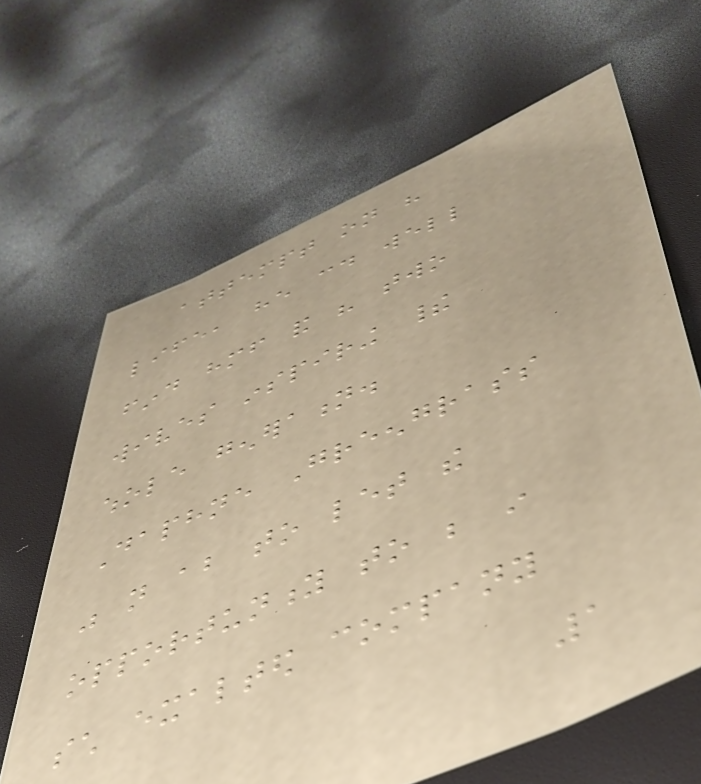attempt on his
life, he could well
find himself and his two
wives inspiring their
whole generation.
Daphne Greengrass
was not about to let the
opportunity to be in
such exalted company
1
